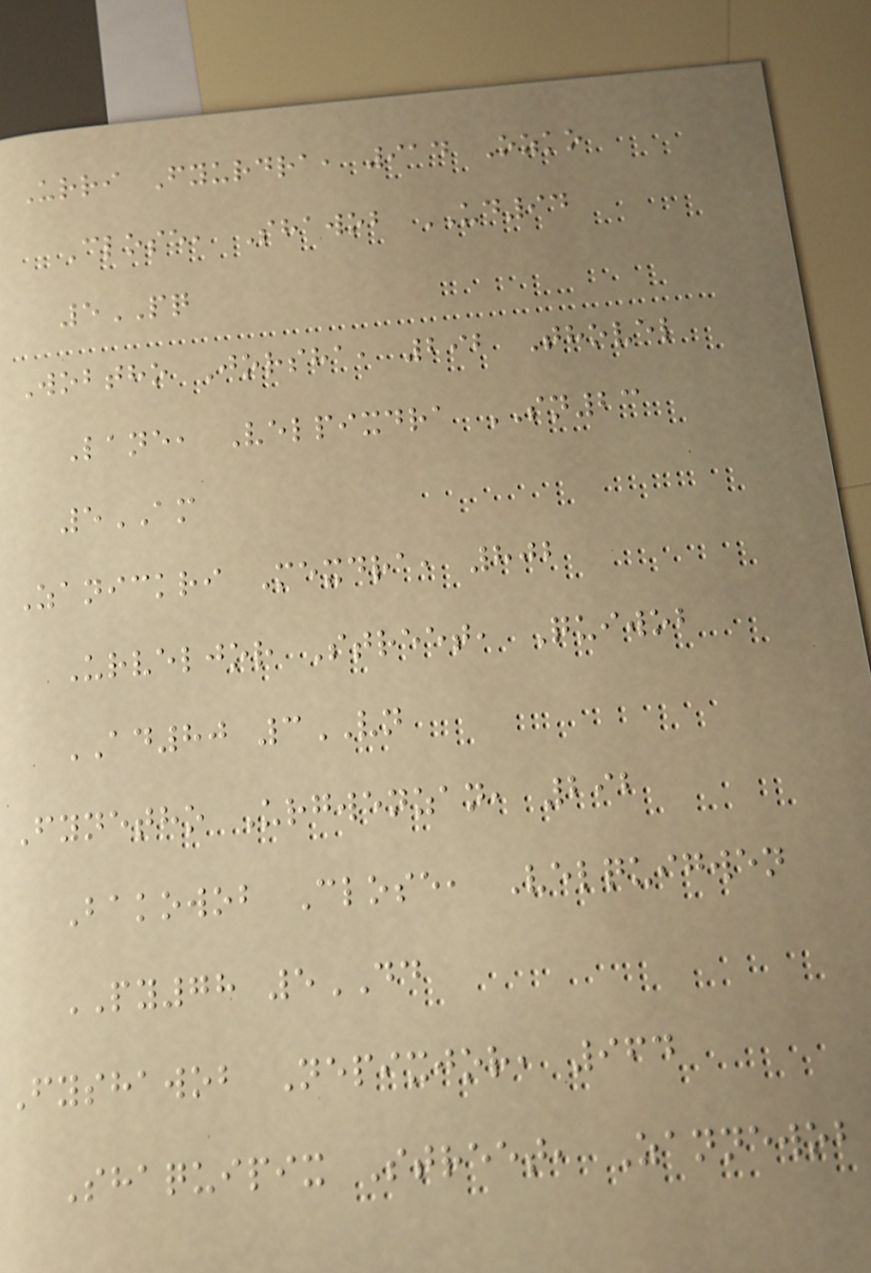Urri Fyurdra, 914 Ozko
Close, Shawob UD94
5PQ
Wobtho Jorsha, 292 Thovel
Lane, Velpixdra SN23
5AM
Zanickri Mexdra, 802
Urveljor Street, Quiwob
AD80 3VN
Fynetho Urgwenzan, 292
Bakowob Close, Velquigwen
PY78 5DD
Fyshawob Nepixjor, 964
Shaquipix Street, Zannewob
